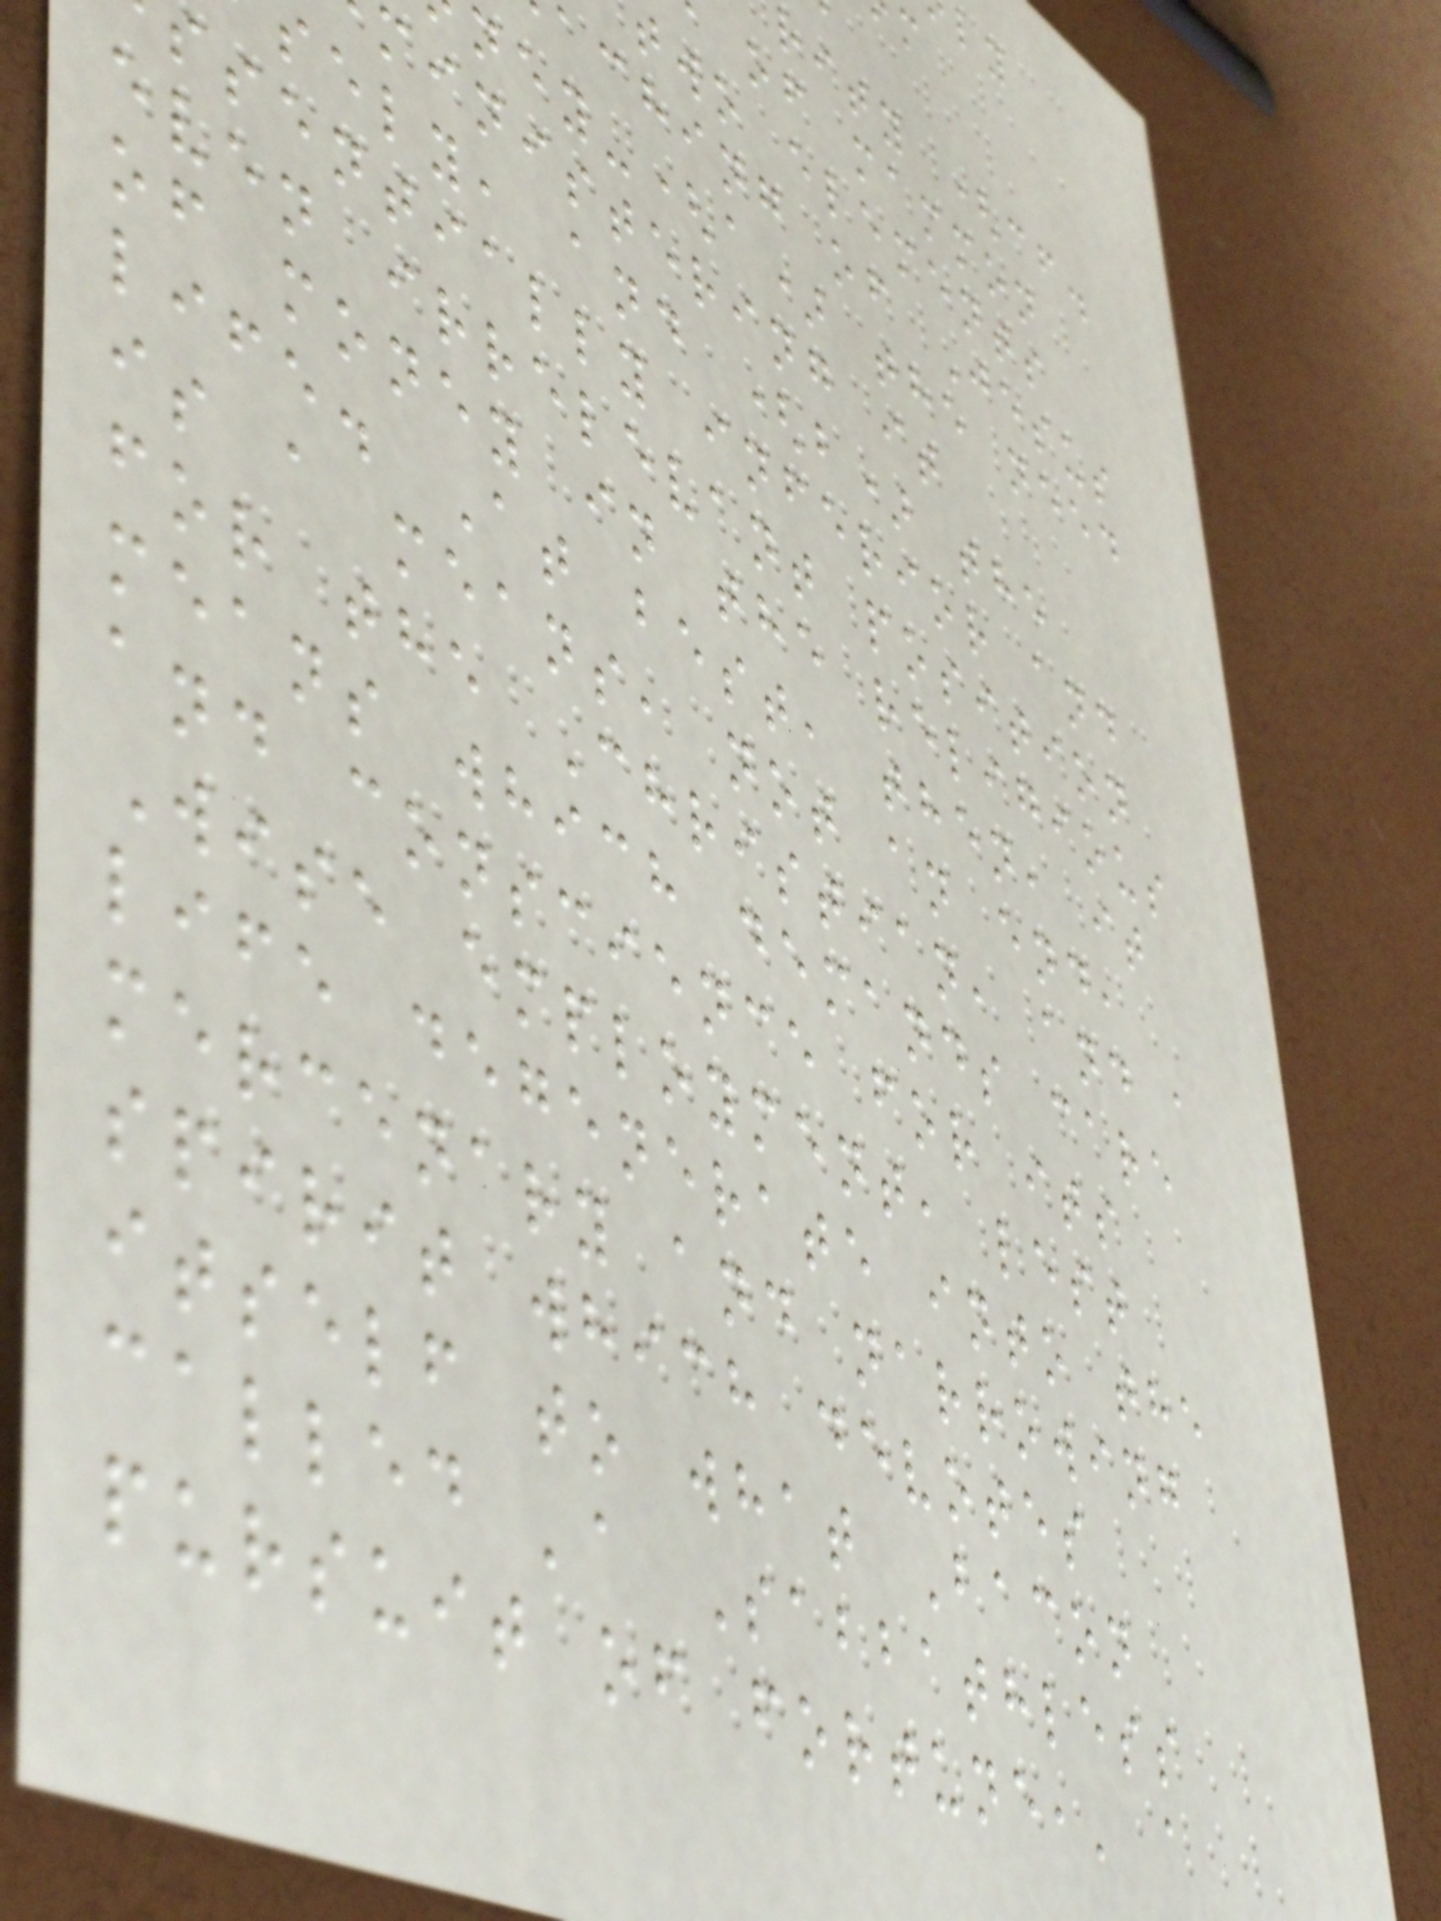rity (cf.
of mammon
two elements
aching of Jesus
ney-(a) the need
ministering it
sely, and (b) the
ssentially inferior and
even irrelevant position
of money in the religious
life. At best, then, it
is a means, not an end,
for the Christian, and a
means which demands care
and conscience for its
Wise employment, lest
life degenerate into the
mercenary and narrowing
spirit which devotes
itself to what Bacon
called 'a Sabbathless
pursuit of fortune,' a
